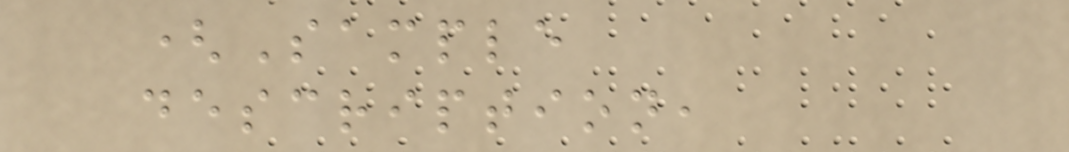(Sample
description,
